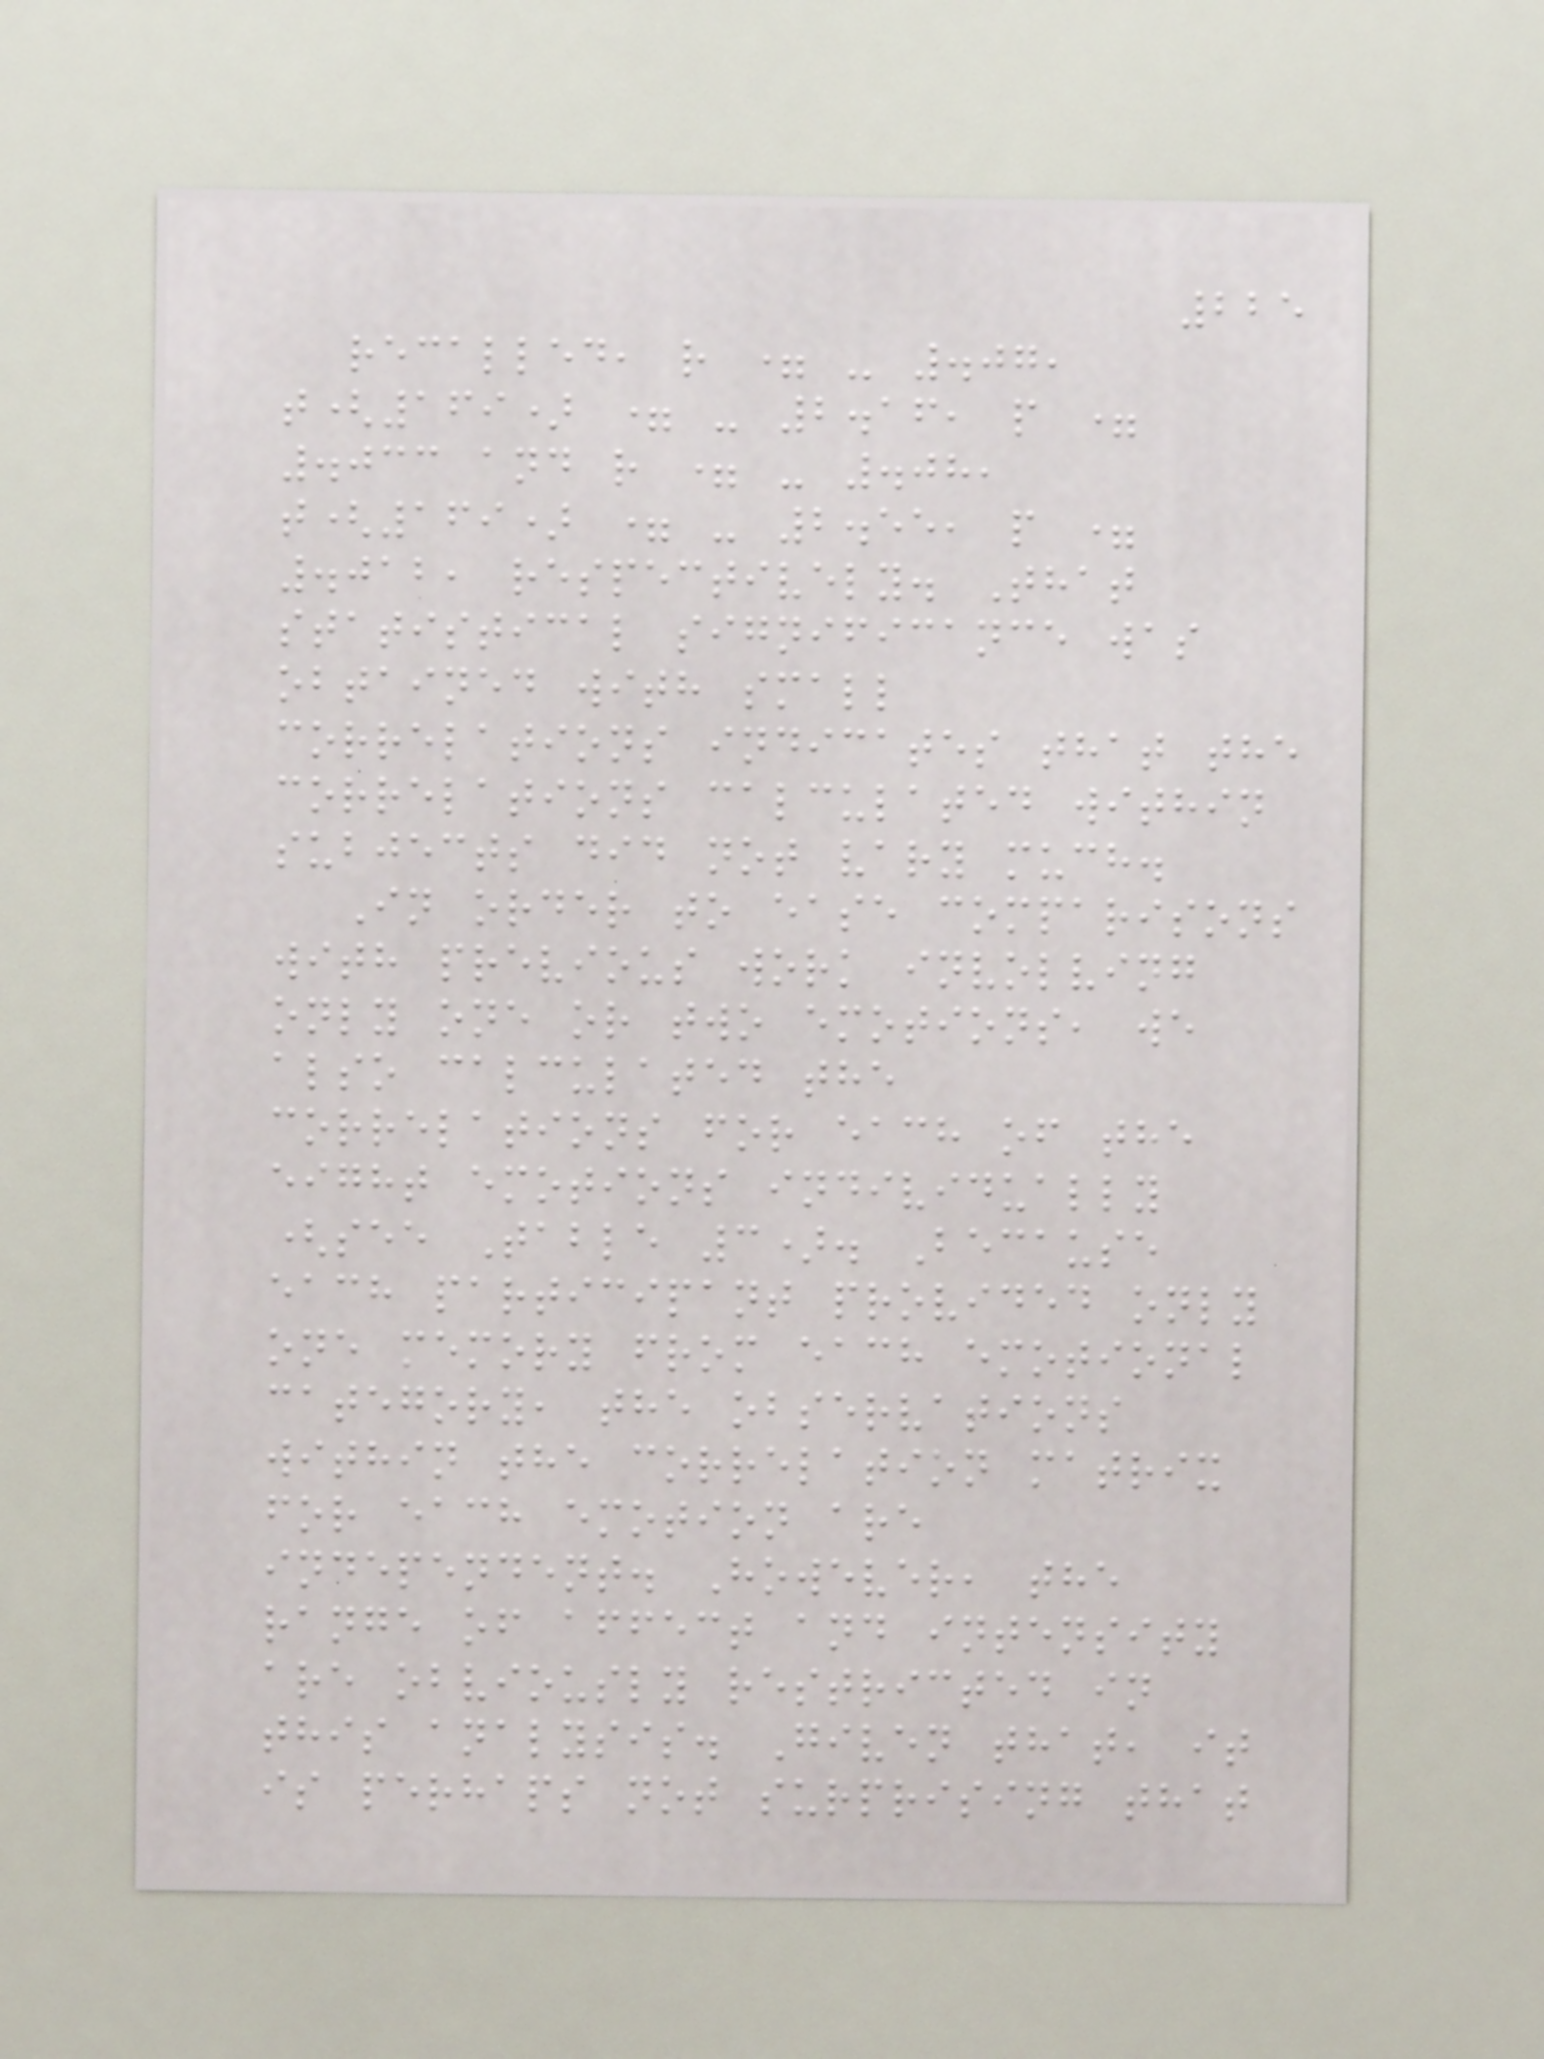225
recalled, r = - .07,
t(169) = - 2.16, p =
.033 and r = - .08,
t(169) = - 2.55, p =
.012, respectively. That
statistical significance was
obtained with small
correlations indicates that the
correlations calculated within
subjects did not vary much.
In order to ease comparisons
with previous work involving
only one or two emotions, we
also calculated the
correlations for each of the
eight emotions individually
(see Table 3). Because
each participant provided only
one memory from each emotional
category, the observations
within the correlation matrix
for each emotion are
independent. However, the
range of affect and intensity
are obviously restricted in
this analysis. Given that, it
is perhaps not surprising that
